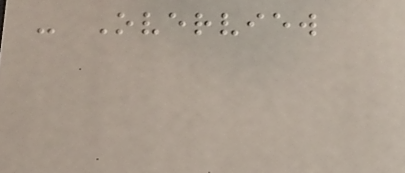- Overview
